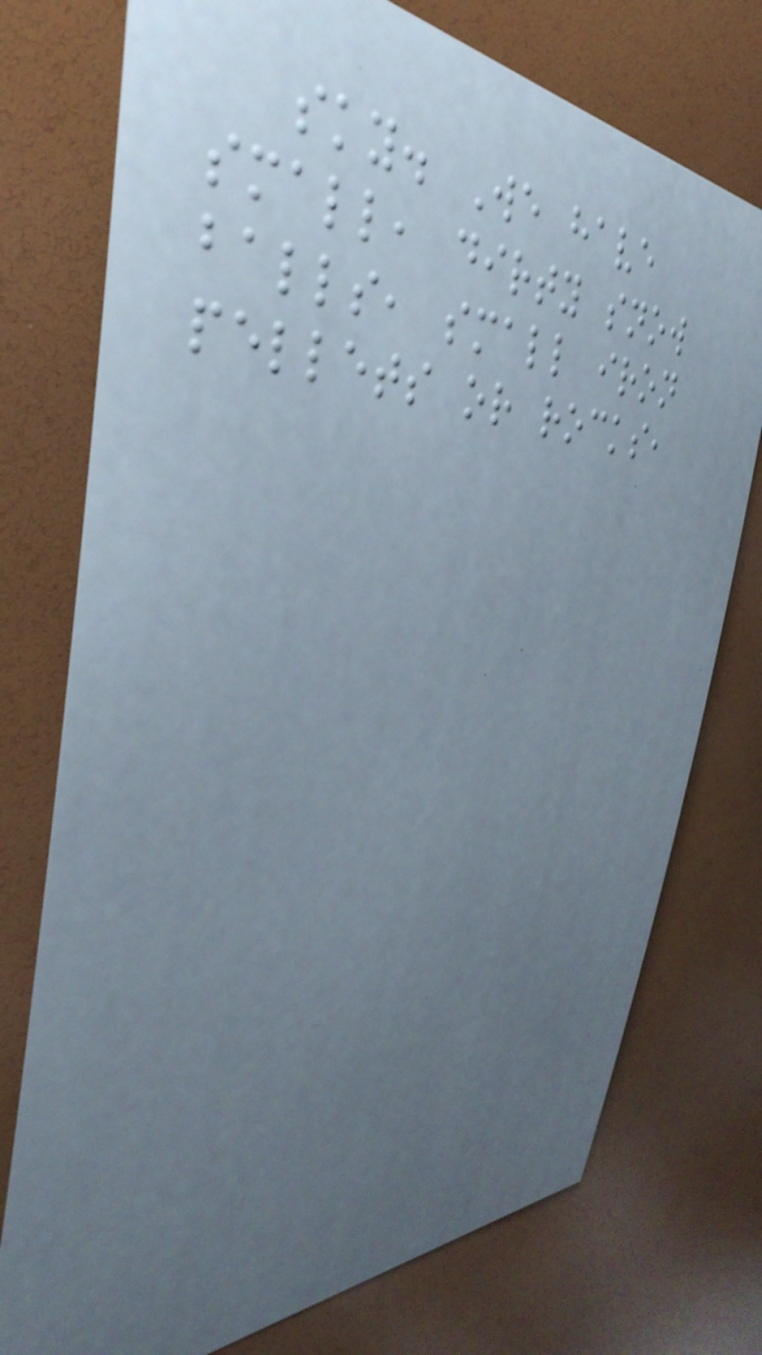sky. We have
small, dirty snow
balls, small iron
pellets or rocks,
